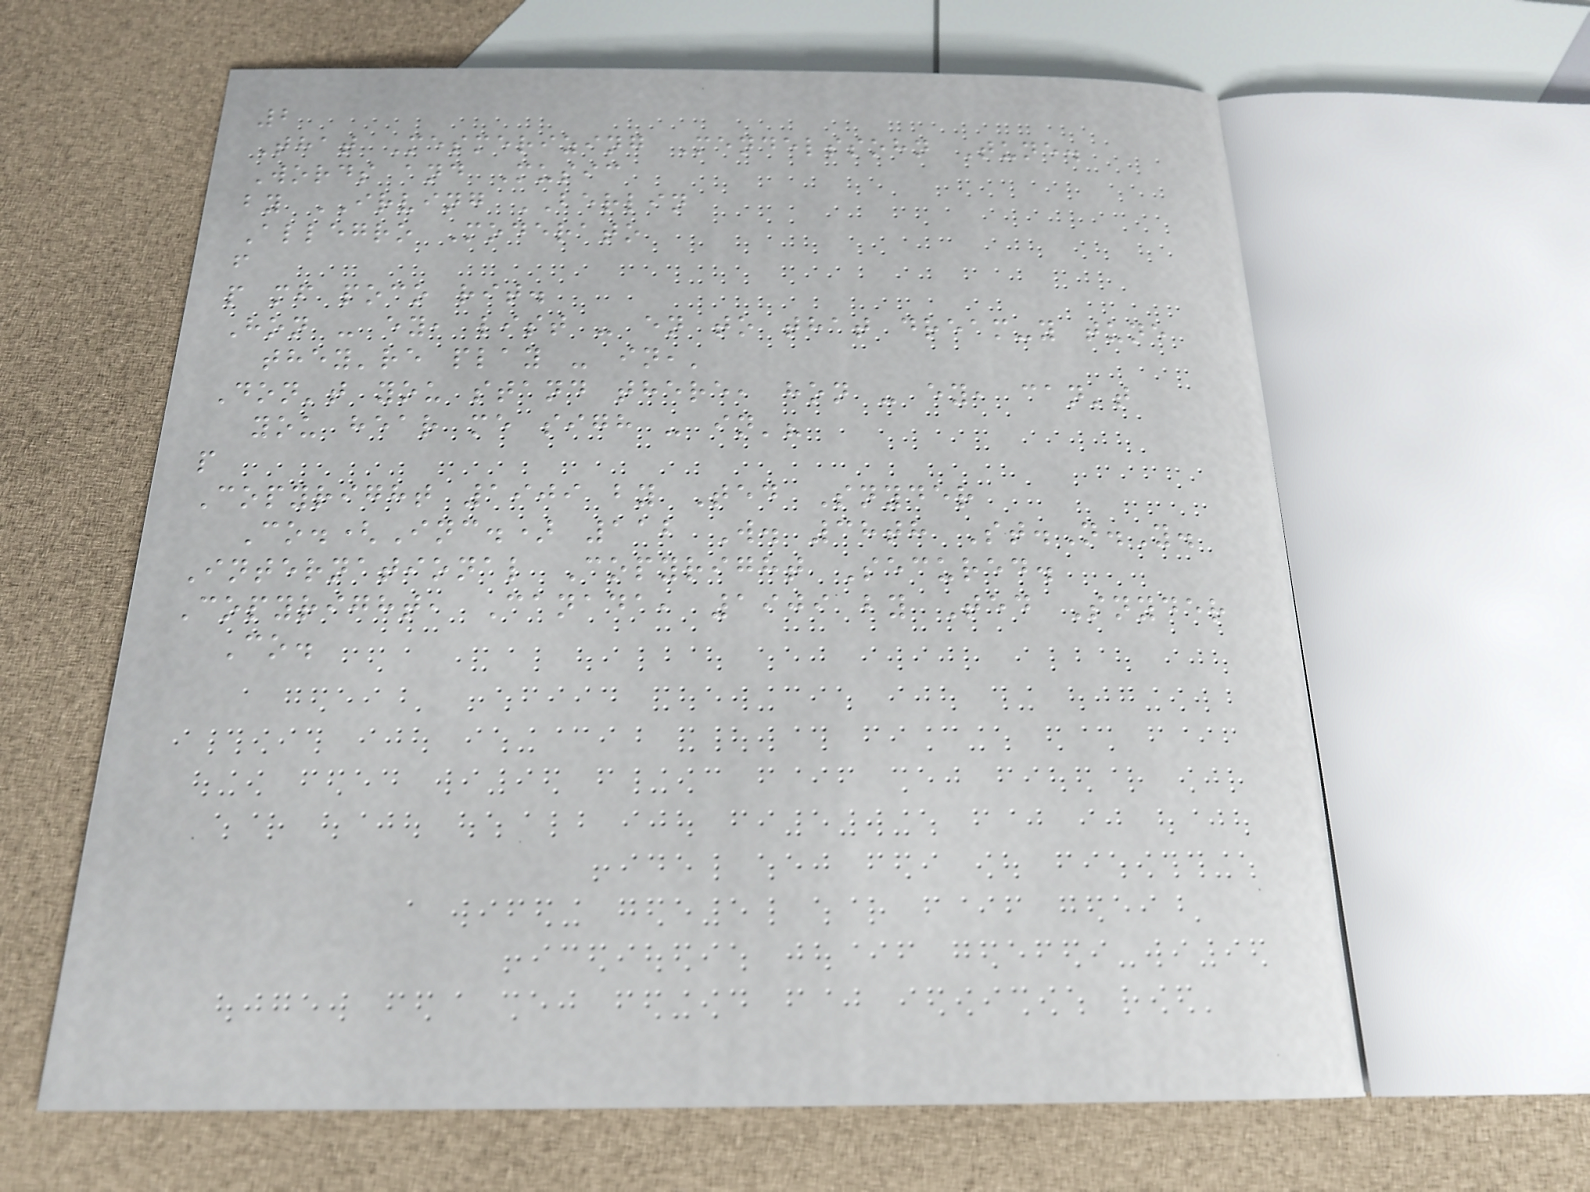2
That Mesmerizing Mendelssohn Tune.
Words and Music
by IRVING BERLIN
Allegro Moderato
f
p mf poco rit.
Hon - ey, list - en to that dream-y tune
they're play - in,'
Don't you stand there, hon - ey, can't
you hear me sigh - in'?
p
Copyright 1909 by Ted Snyder
Co.(Inc.) 112 W. 38th St.N.Y.
International Copyright Secured.
Copyright, Canada, 1909 by Ted Snyder
Co.
